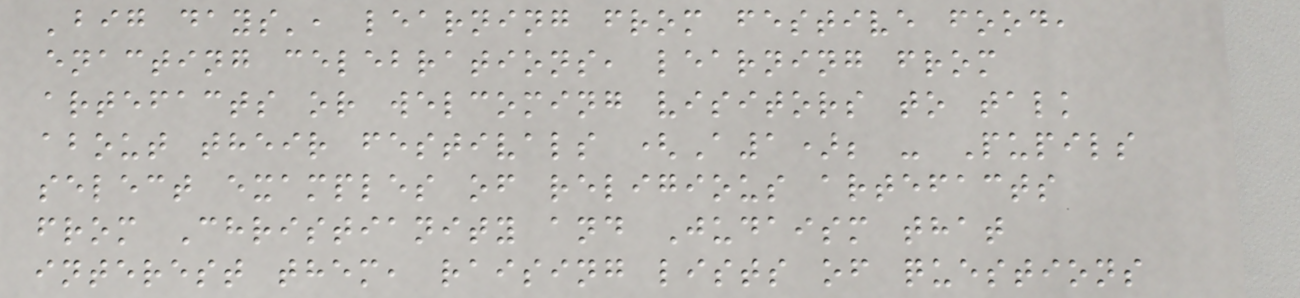'big days', learning from festive food,
enacting celebrations, learning from
artefacts or welcoming visitors to talk
about their festivals (A1); - Pupils
select examples of religious artefacts
from Christianity and Judaism that
interest them, raising lists of questions
